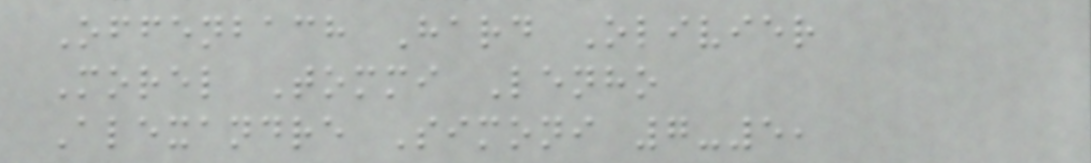Offenbach Hard Olivier
Morel Tommi Lenho
Alexandre Simoni 7-5,
